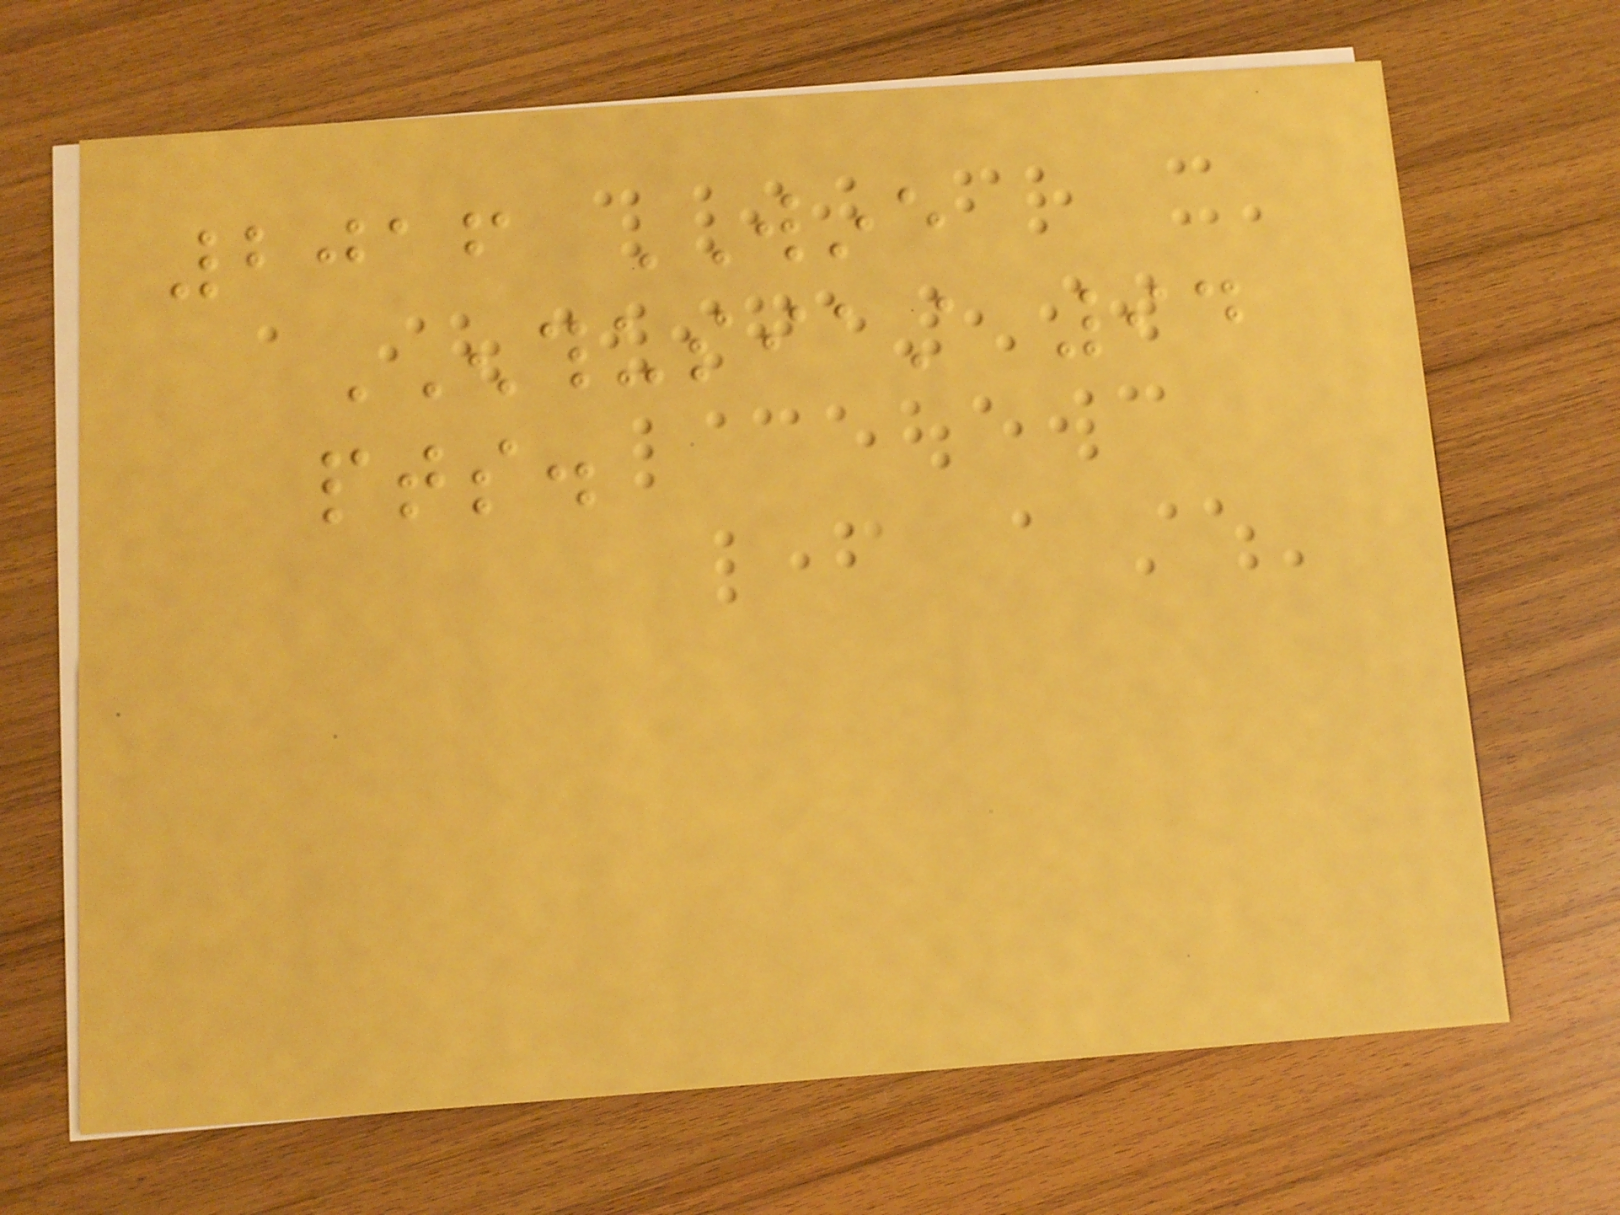2016 WINE
ENTHUSIAST 94
pts.
